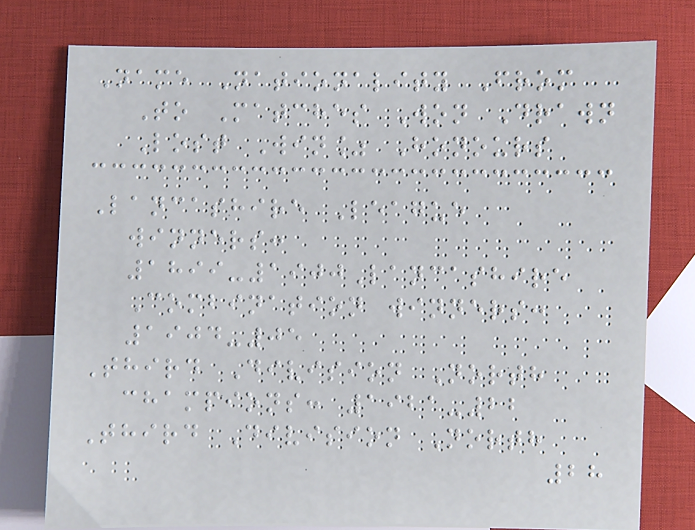Name Nationality From
To Matches Won Drawn
Lost Win% Honours
Lancashire League
winners:
1899-1900Lancashire
Combination winners:
1904-05
Third Division North
champions: 1921-22
Third Division North
28
